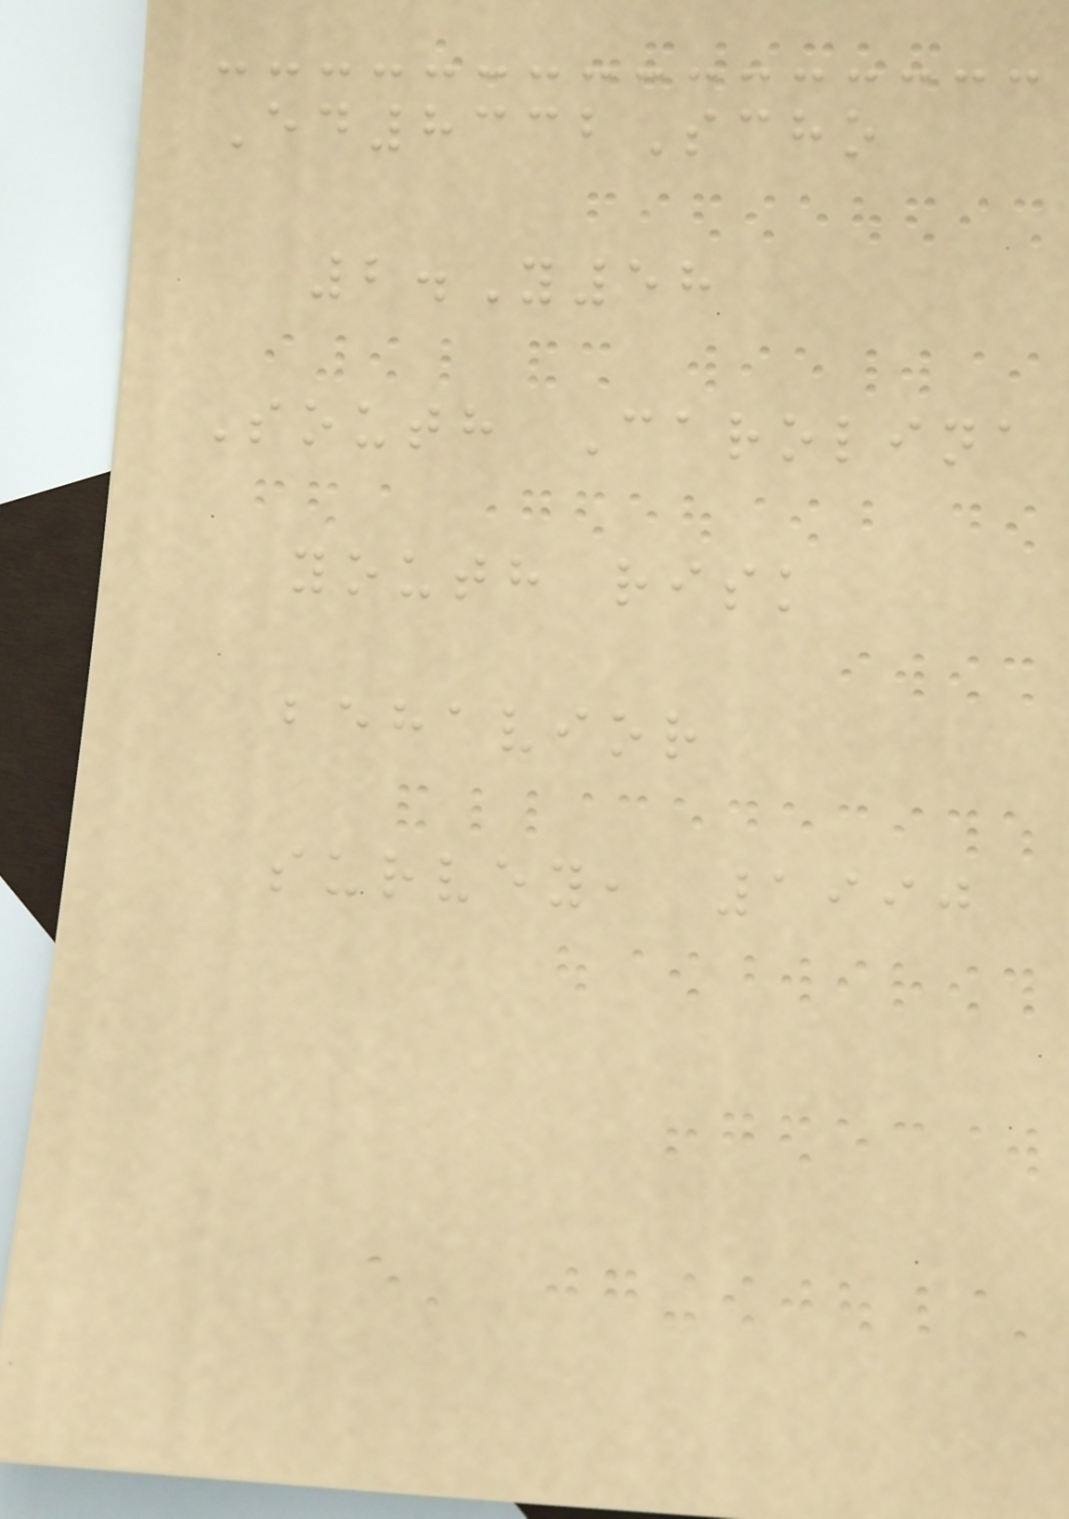Ed8332Scho
2.Y58
South Carolina
youth risk
behavior
survey, 1990
